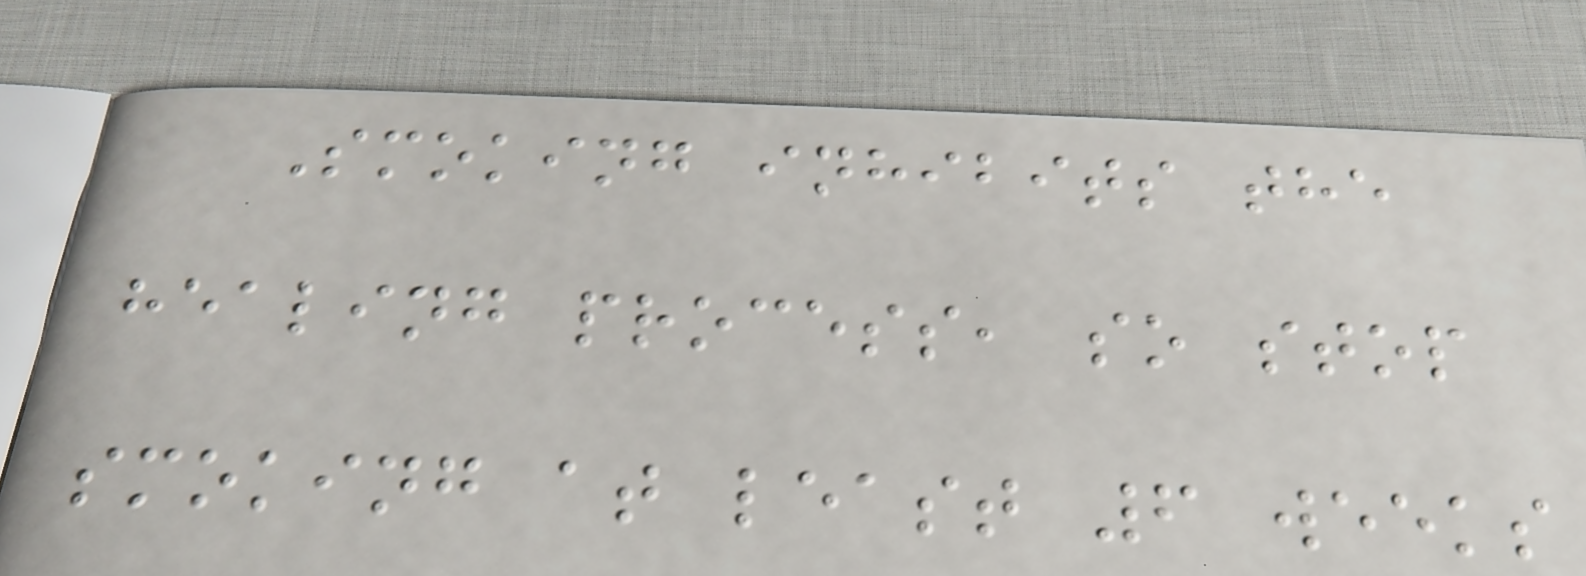Smoking inhibits the
healing process, so stop
smoking at least 6 weeks
